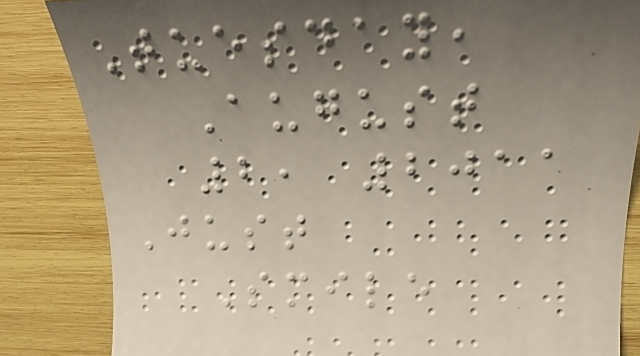Tuesday,
August
2, 2011
Just
Smile
